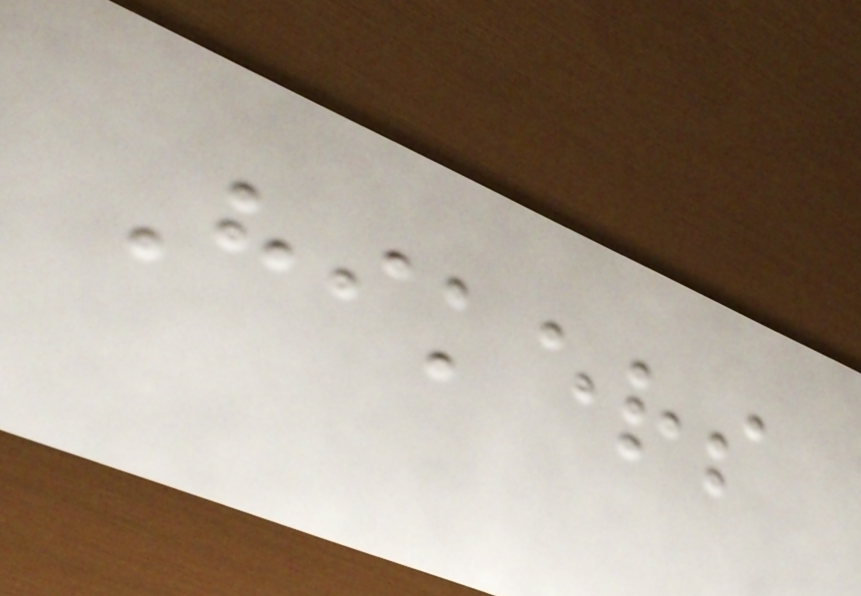Hikers
